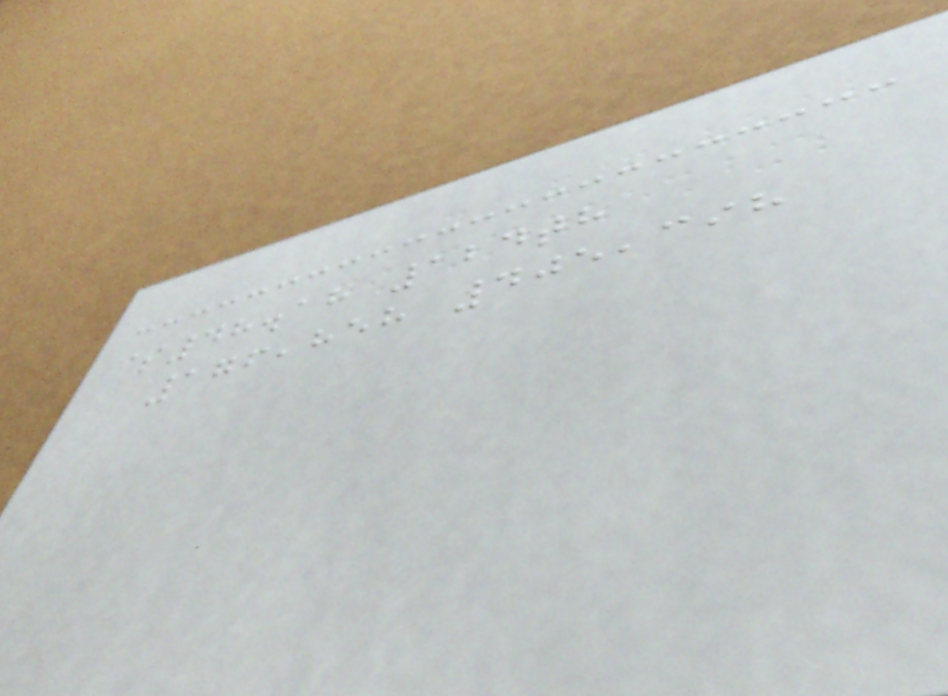$48.18 124th
176,858 405,398
